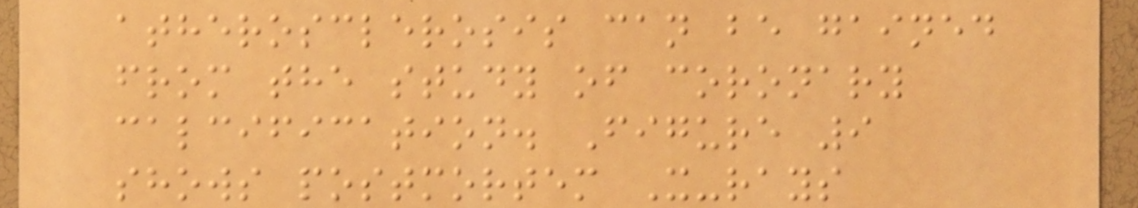atherosclerosis can be gained
from the study of coronary
calcification. Figure 9
shows postmortem X-rays
